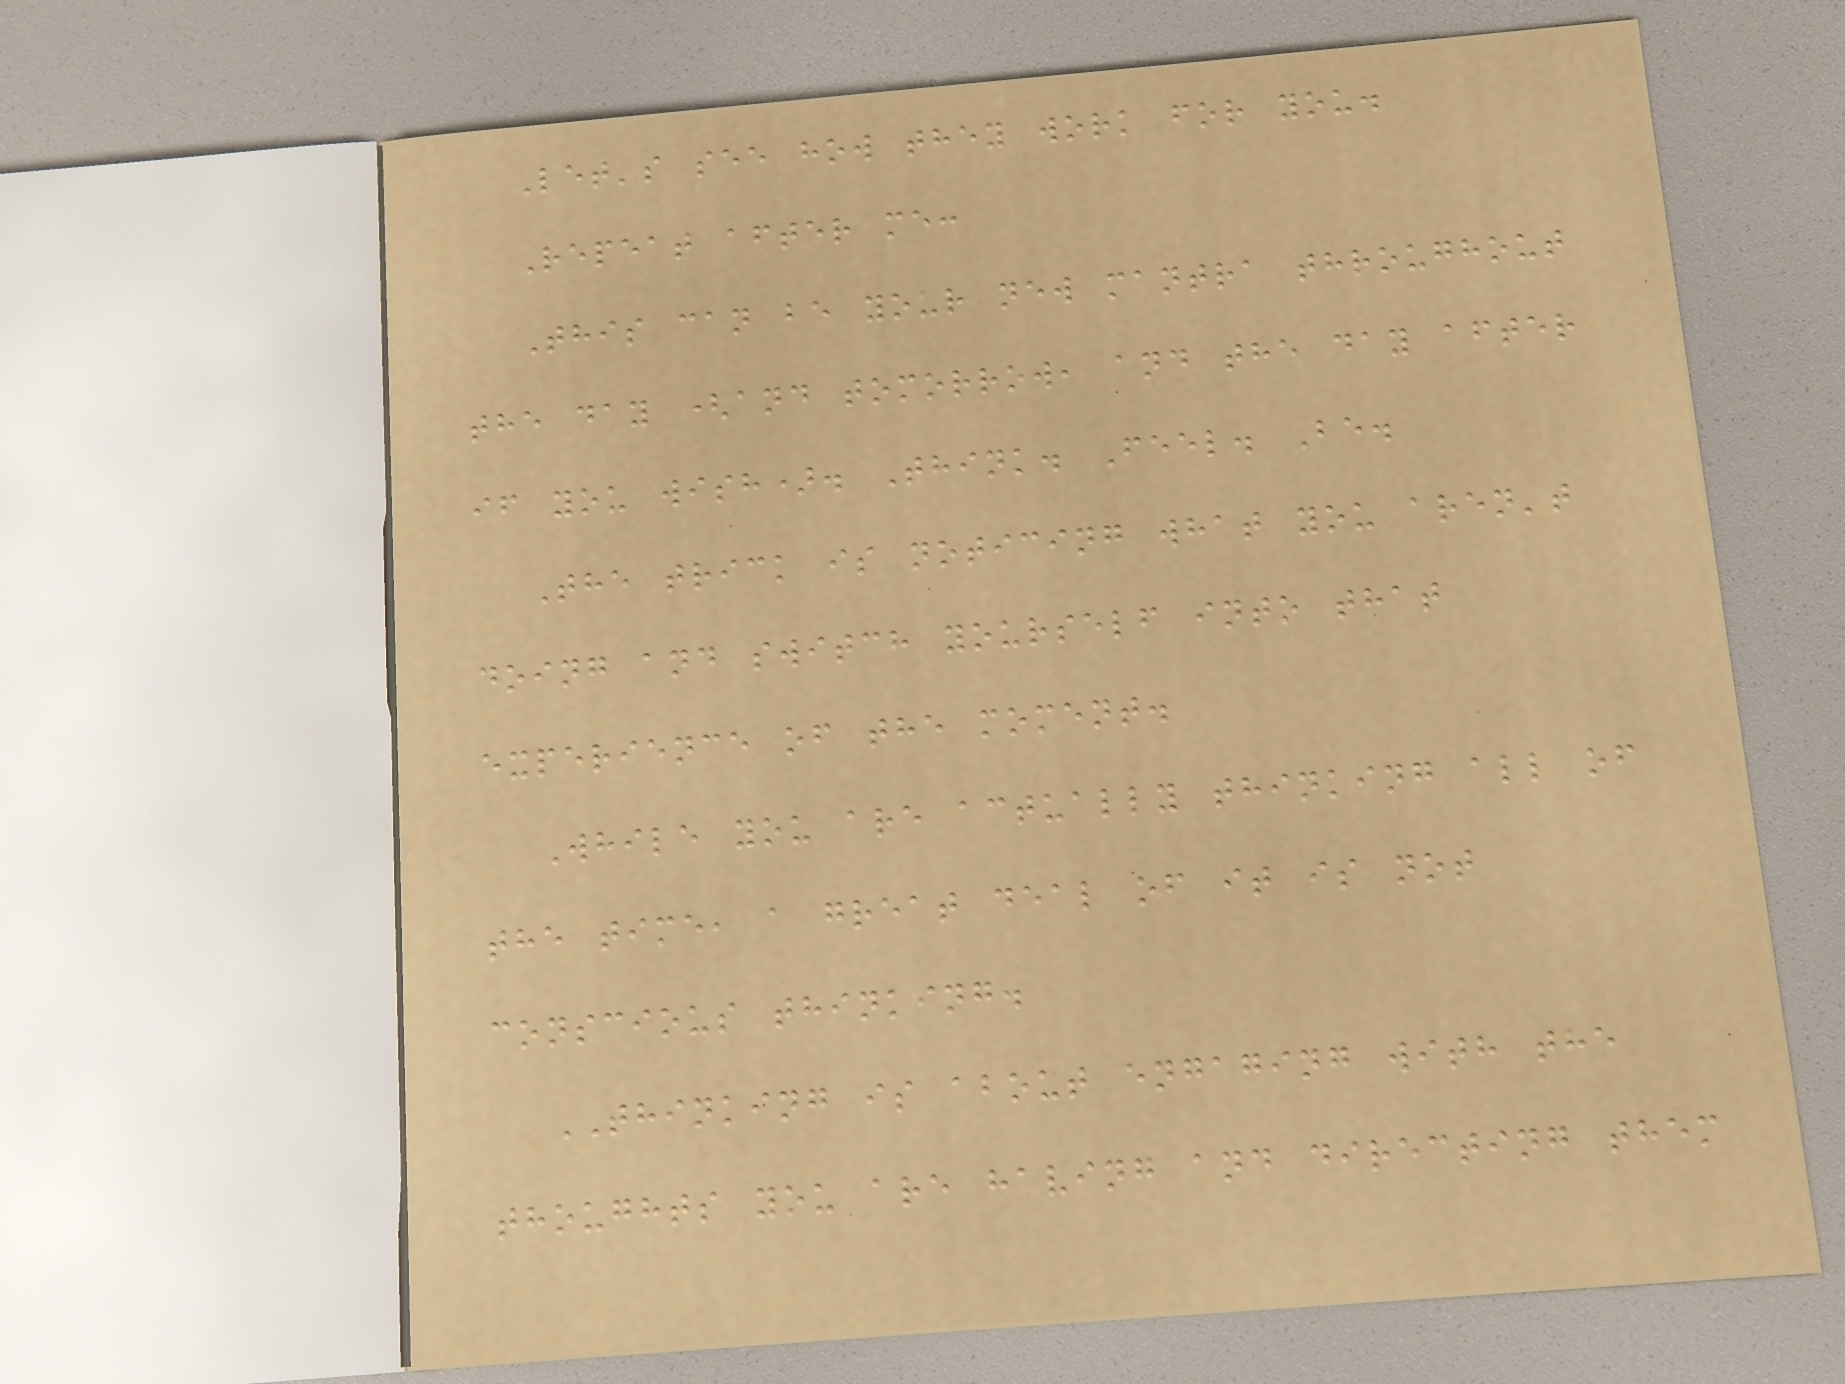Let's see how they work for you.
Repeat after me:
This can be your new mantra throughout
the day (and tomorrow, and the day after
if you wish). Think. Feel. Be.
The trick is noticing what you aren't
doing and switch yourself into that
experience of the moment.
While you are actually thinking all of
the time, a great deal of it is not
conscious thinking.
THINKING is about engaging with the
thoughts you are having and directing them
